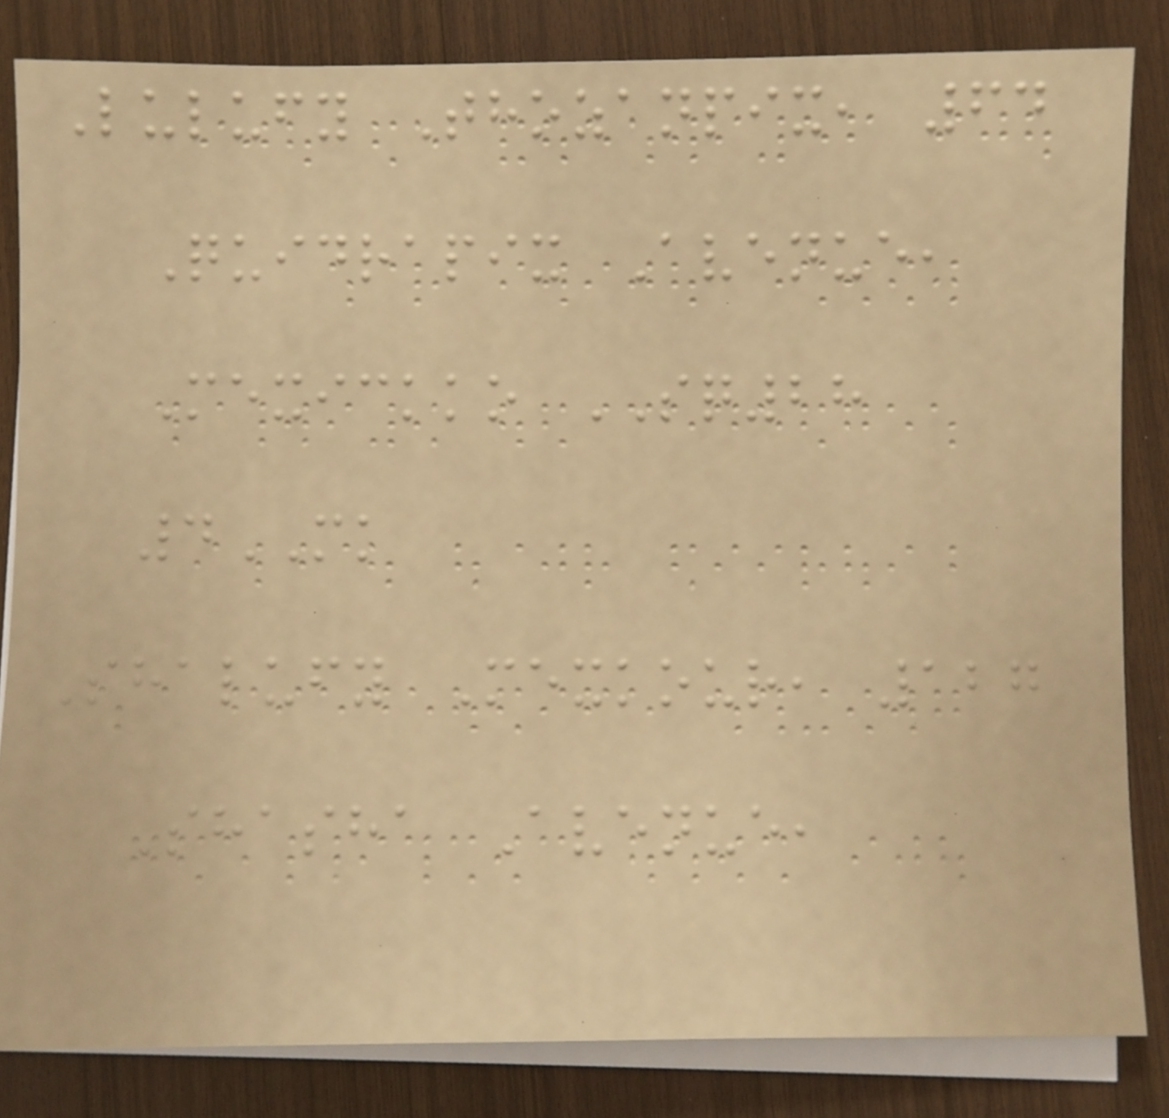Lulufy Thozanpix, 64
Quidrapix Avenue,
Mexickko SQ28
4MK
Shalufy Mexkour, 127
Shasha Avenue,
